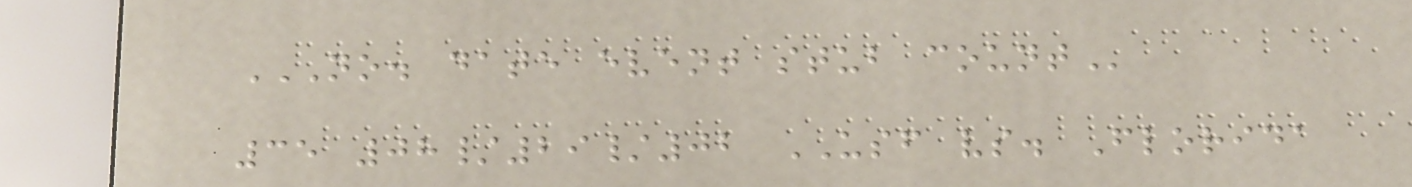NO. DATE EVENT STUB COUNT
35 08/29/02 USF vs. Florida
